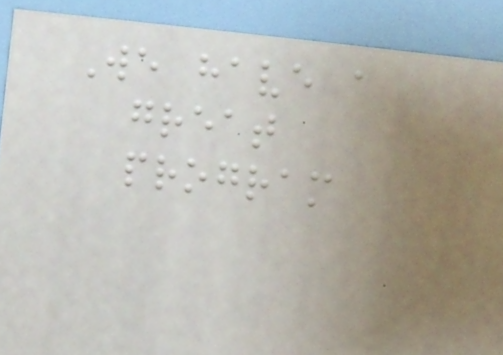We have a
great
program
